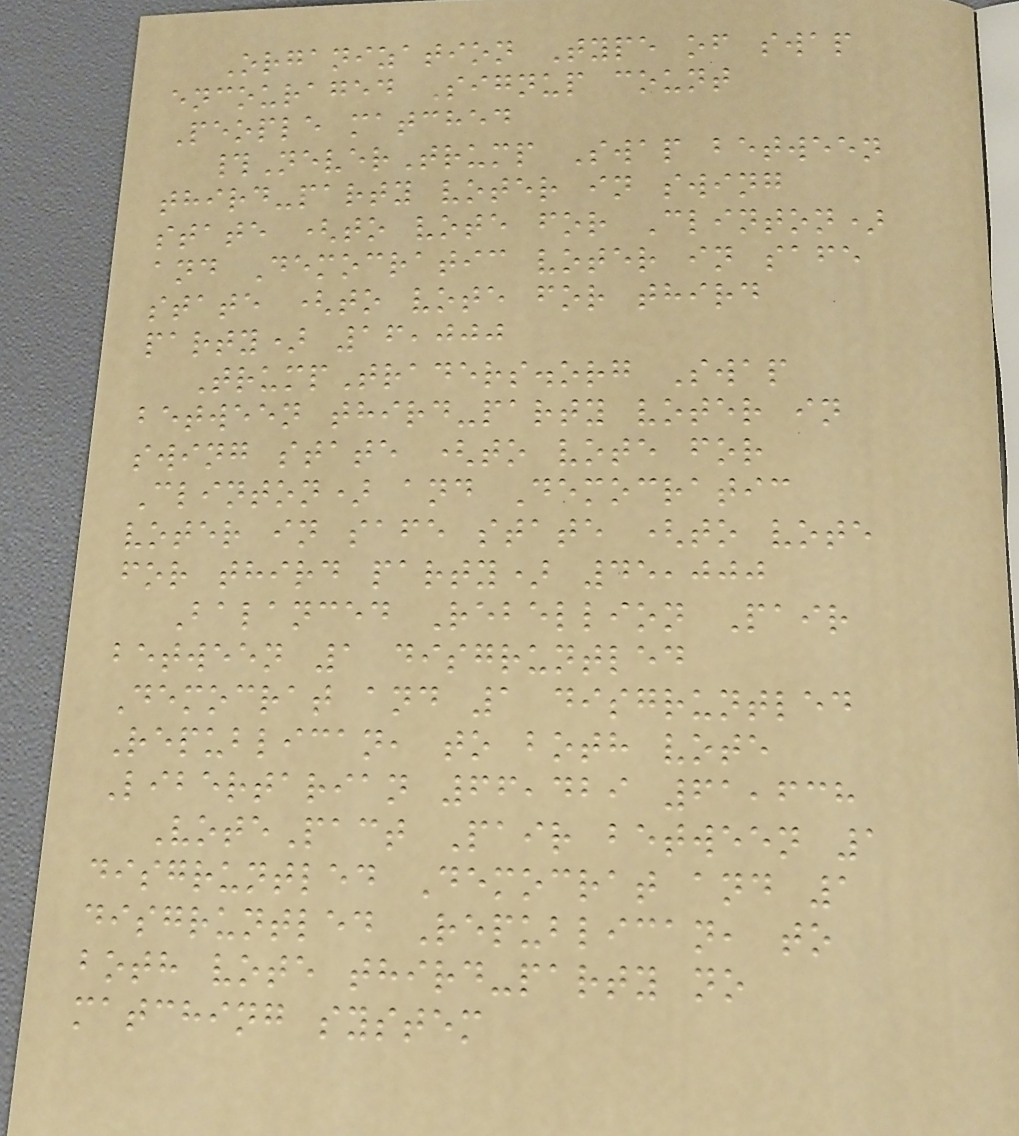Organization Type of swap
encouraged Signup count
People matched
#NeverTrump Swap between
third-party voter in swing
state (to vote for Clinton)
and Democratic voter in safe
state (to vote for third
party) 16,000
TrumpTraders.org Swap
between third-party voter in
swing state (to vote for
Clinton) and Democratic
voter in safe state (to vote
for third party) 45,000
Balanced Rebellion Pair
between 1 disgruntled
Democrat and 1 disgruntled
Republican, to both vote
Libertarian 66,429 61,638
VotePact Pair between 1
disgruntled Democrat and 1
disgruntled Republican, to
both vote third-party no
matching system
